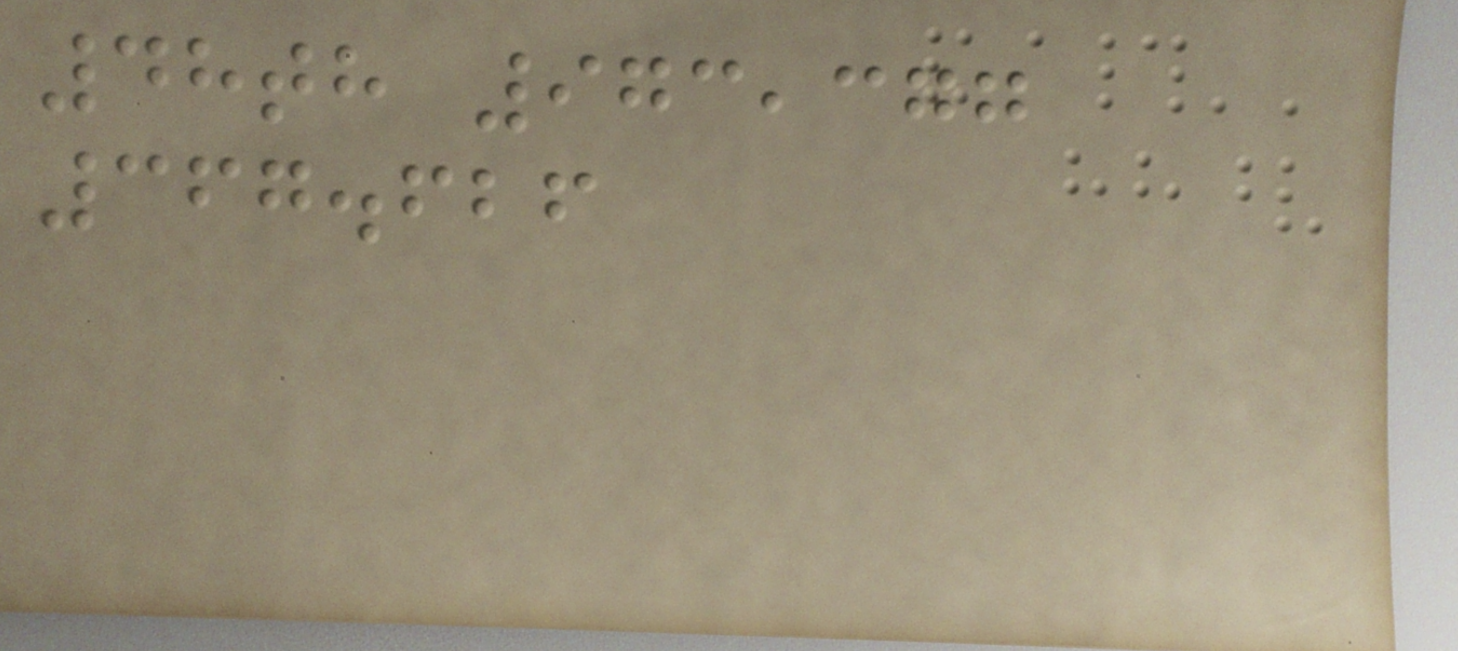48th 973,377
367.626
